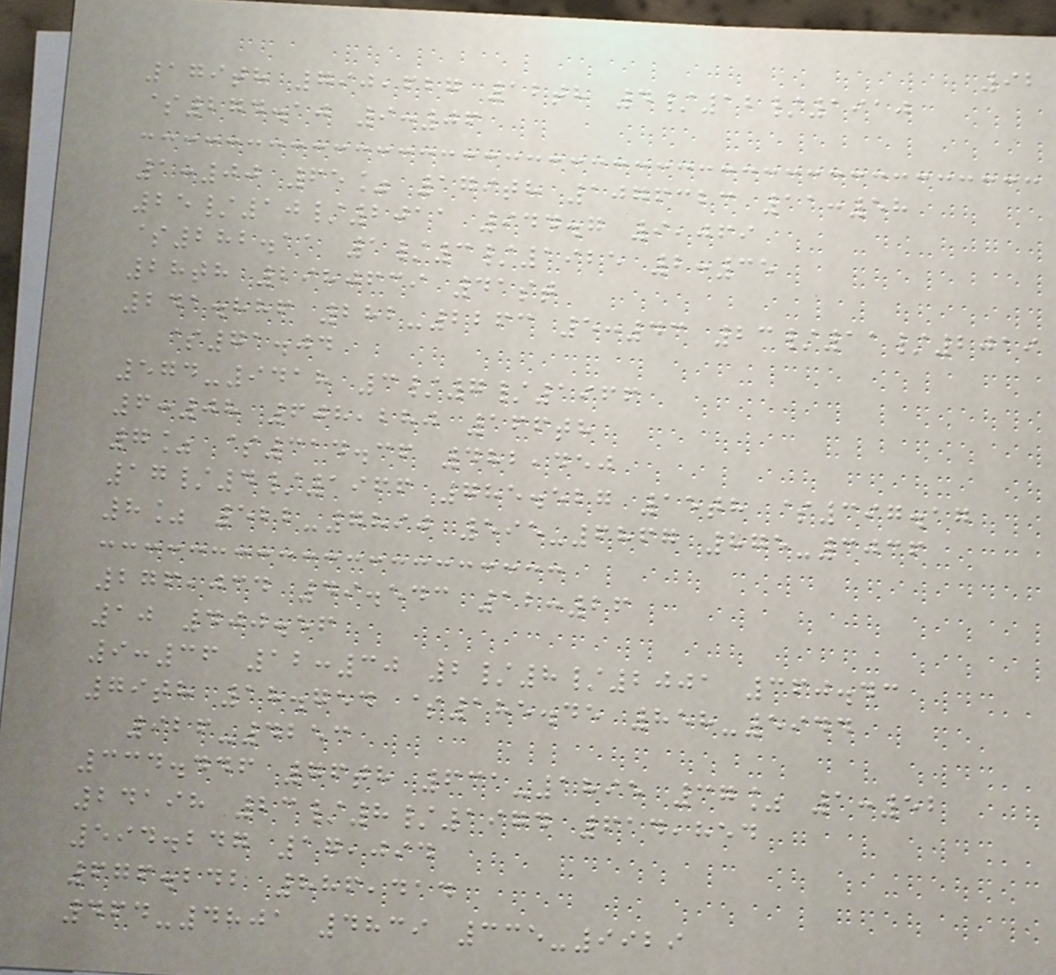92
179th 790,627 12th 4/12/1910
$274.10 9:06
1:00 65% 179th 1076323 11:58
25/10/2011 944.7 9,069
$282.11 1/3/1925 2:35
28th 2980639 41st
241.886 282-2263 5:43 23/11/2019
$71.04
574-9418 3/7/1966
6:08 608,280 166th
7% $314.36 482,450
17/4/1966 785.527 15th $397.17
8% 522-7890 595-6867 875-3036
276,034 49.543 12:26
10 400.56
9:36 12:30 2/8/2001 360.43
79th 18.754 $185.45 858-5944
926-4253
334.446 76th 631-1895 37% 1:52
24198 23/8/1974 614,854
594.247 17,094
676.242 886,414
464-4801 4839 335-9929
